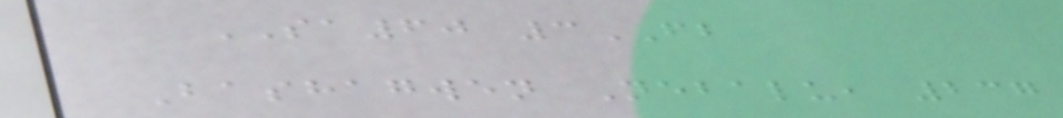SA60 3FB
Bashagwen Nebalu, 237
